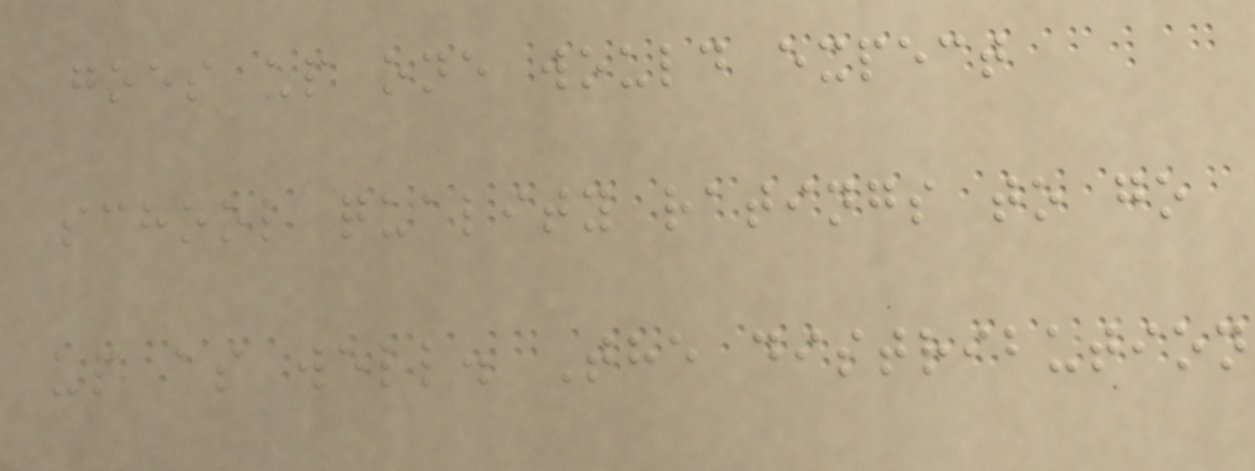goes up one would expect
school quality ratings to go
up as well. The distribution
